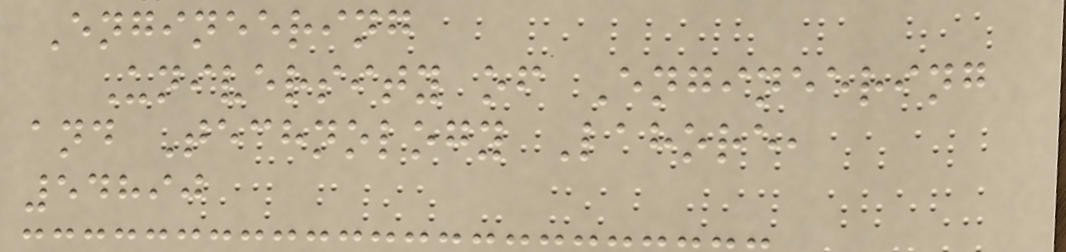Engineering
University of Engineering
and Technology Lahore,
54890
